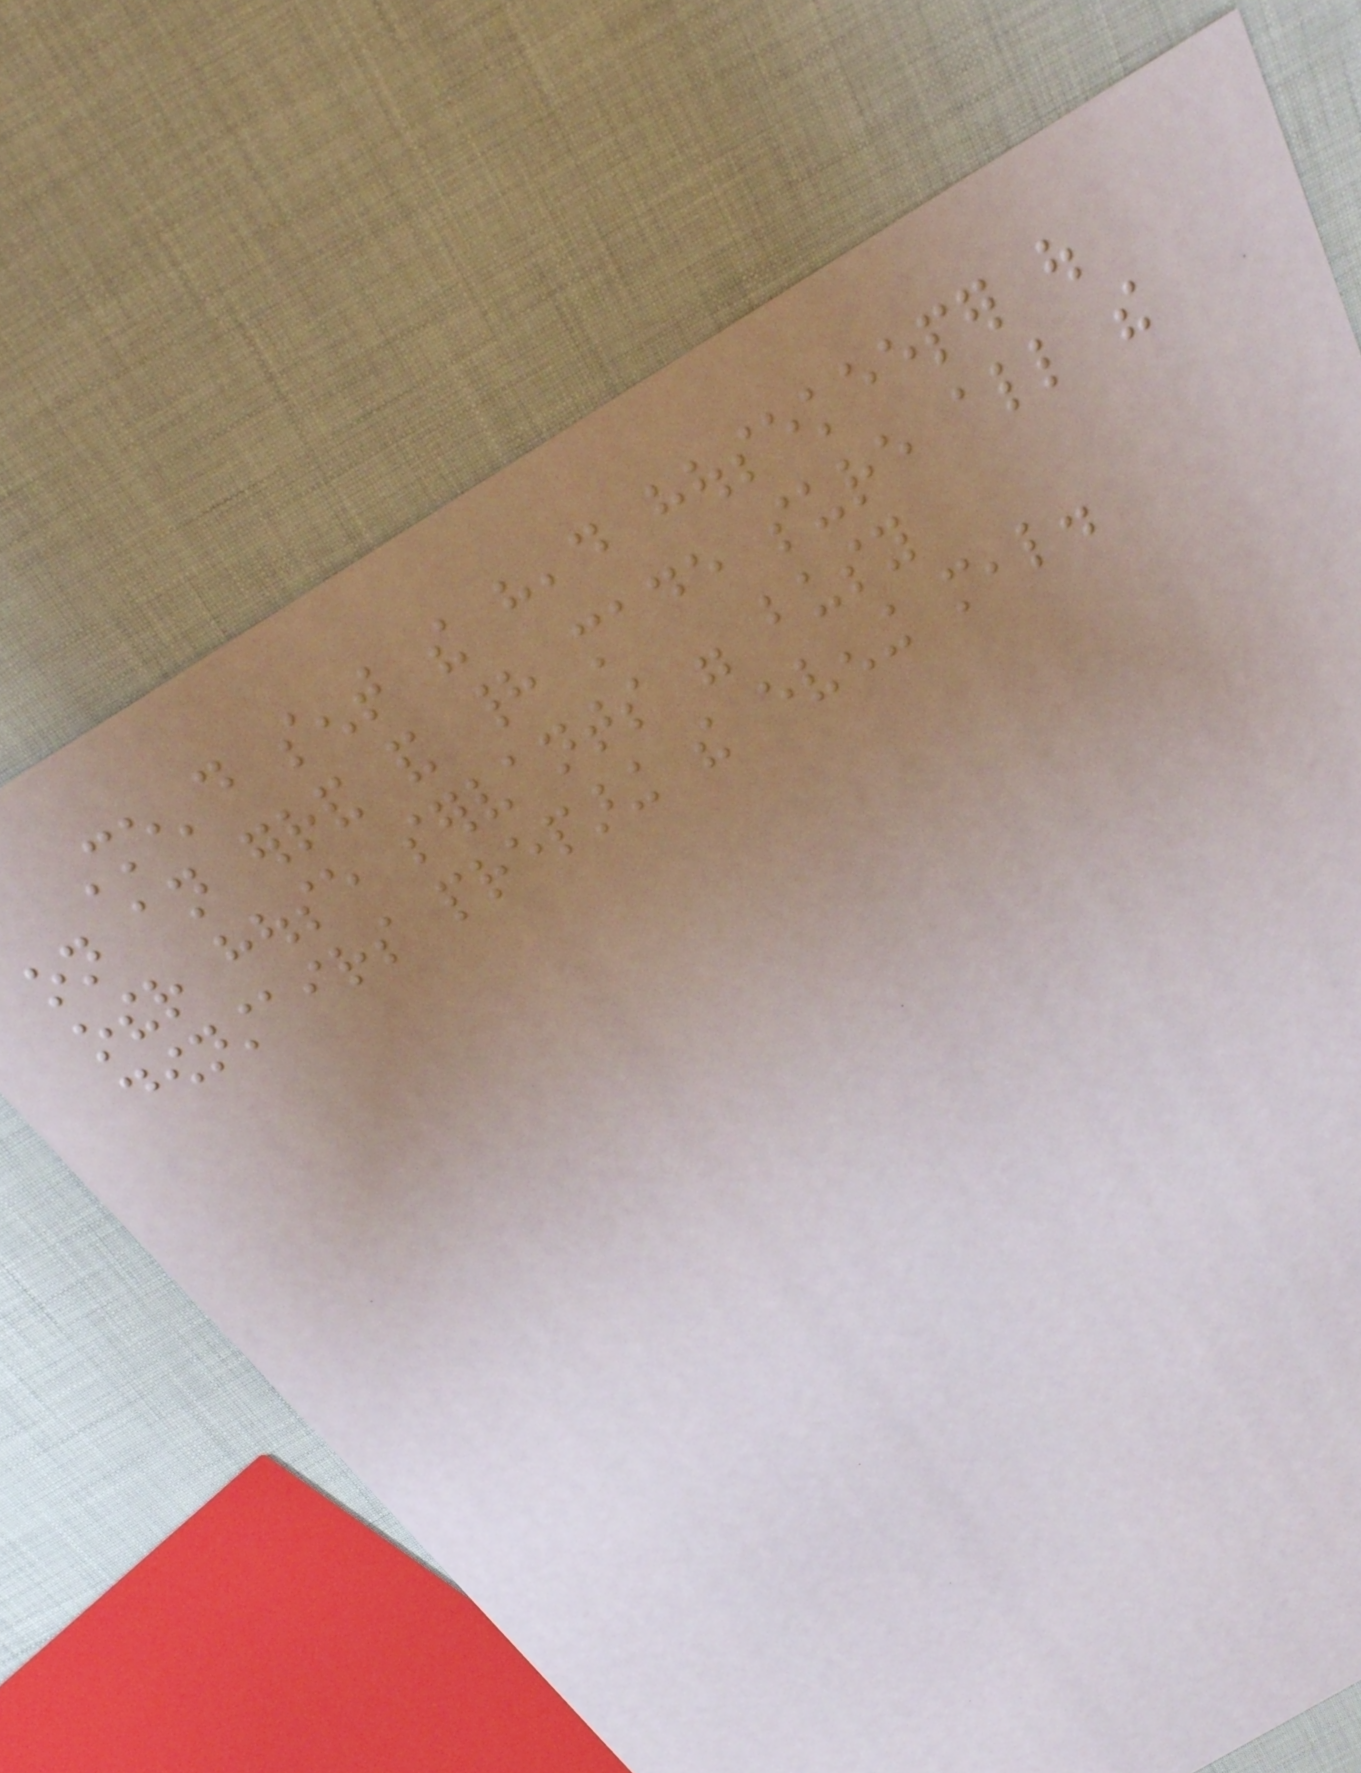She'd sent the head housekeeper out
on an errand and had made sure all the
other house servants were busy
downstairs preparing the evening meal.
